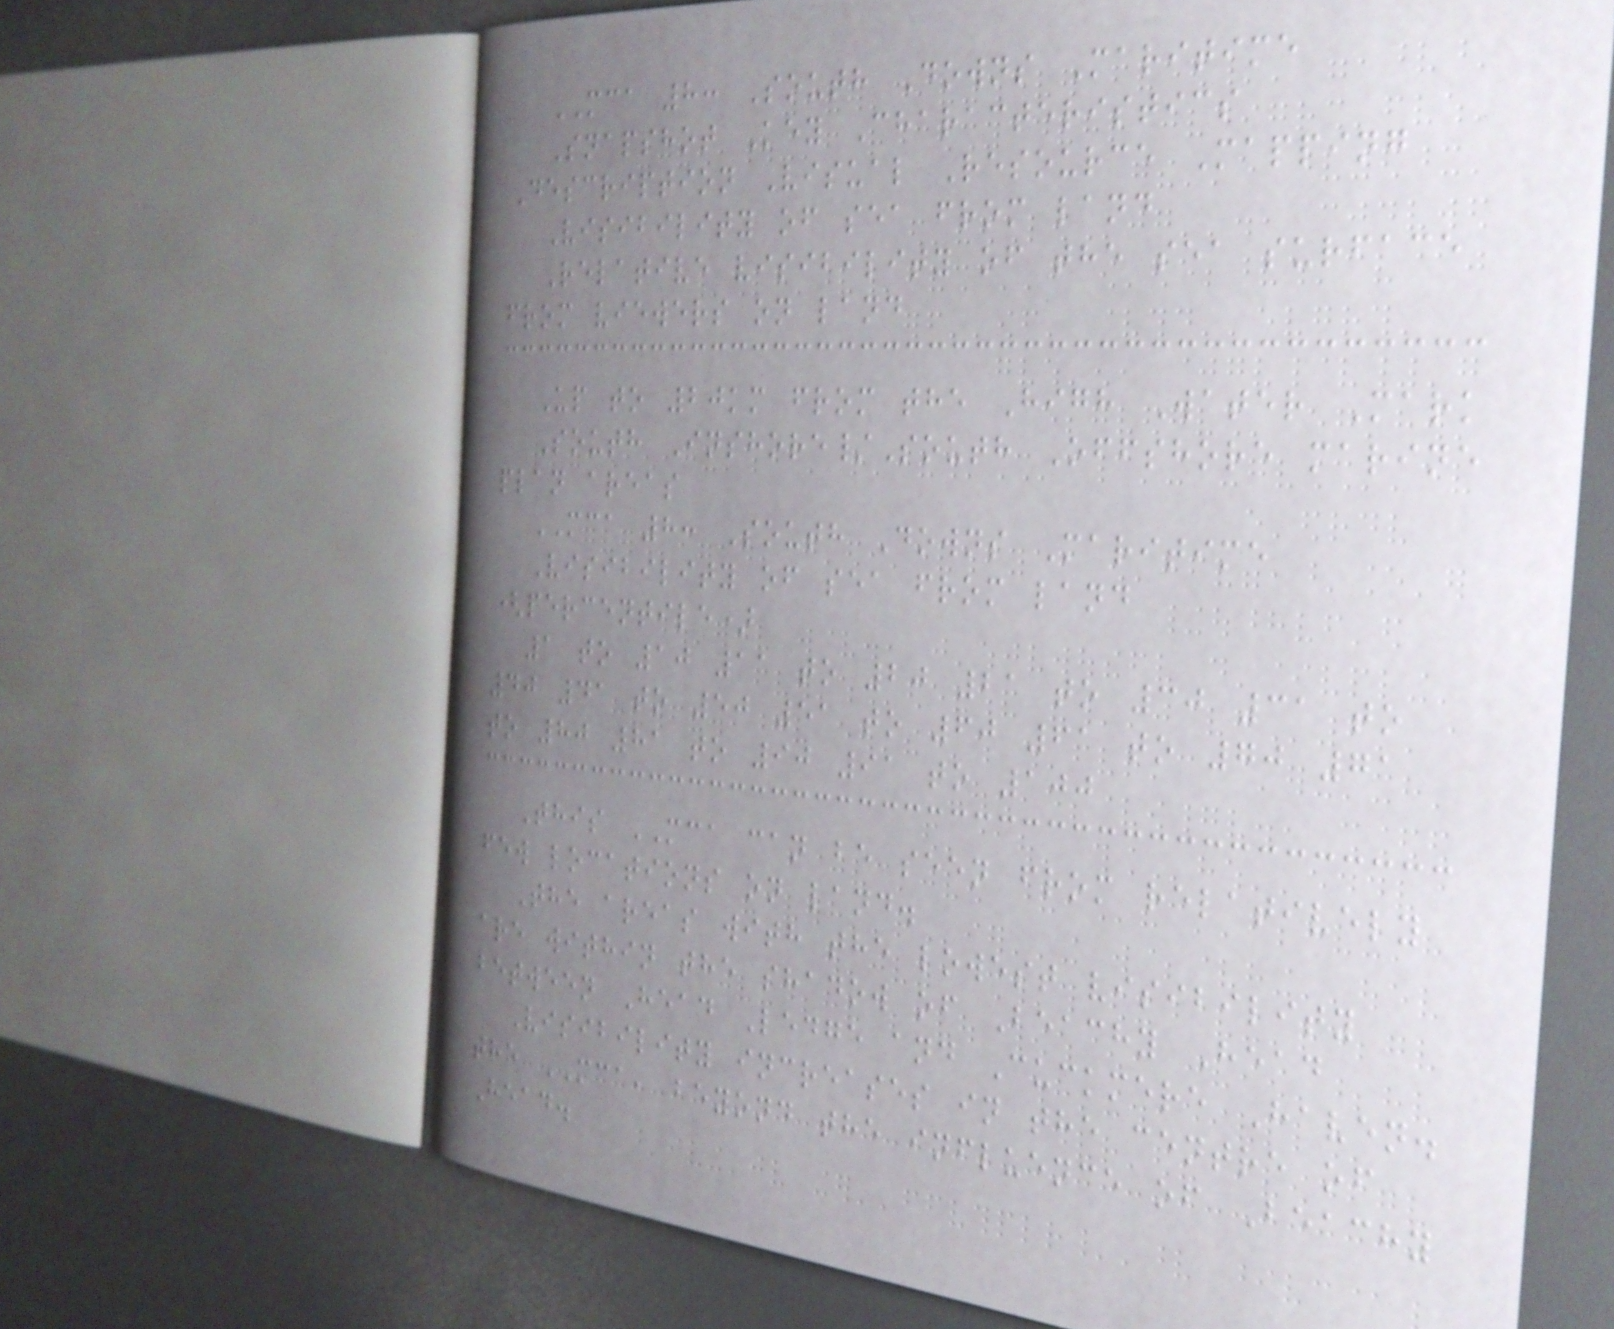MCA 8: South Downs Maritime
Snapshot Key Characteristics
Description Visual Resource Mapping
Visibility of sea from land
Relative visibility of the sea surface
from viewers on land
Up to 20km from the High Water Mark
South Inshore/South Offshore marine
plan areas
MCA 8: South Downs Maritime
Visibility of sea from land
(percentile)
1 to 10 11 to 20 21 to 30 31 to
40 41 to 50 51 to 60 61 to 70 71
to 80 81 to 90 91 to 100
This MCA can be seen from relatively
few locations on land.
The areas with the lowest visibility
are within the shadow of Beachy Head
between Head Ledge and Cuckmere Haven.
Visibility increases in the centre of
the MCA, beyond the influence of Beachy
Head.
